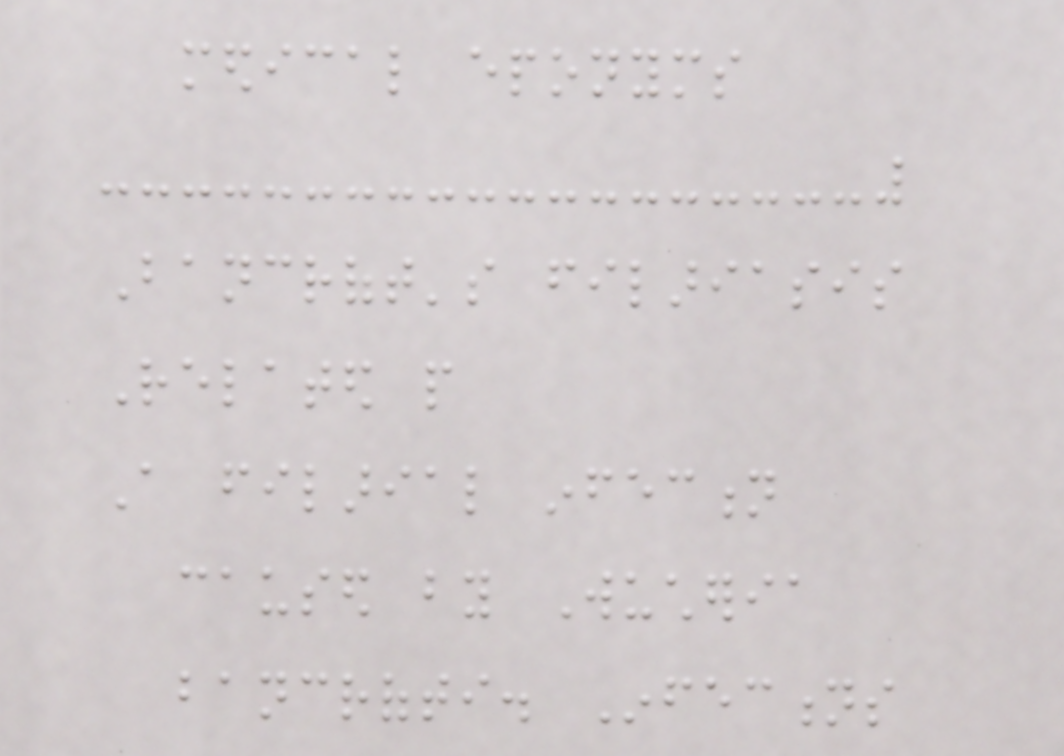medical eponyms
Bancroft's filariasis
Related people
A filarial infection
caused by Wucheria
bancrofti. Infections
